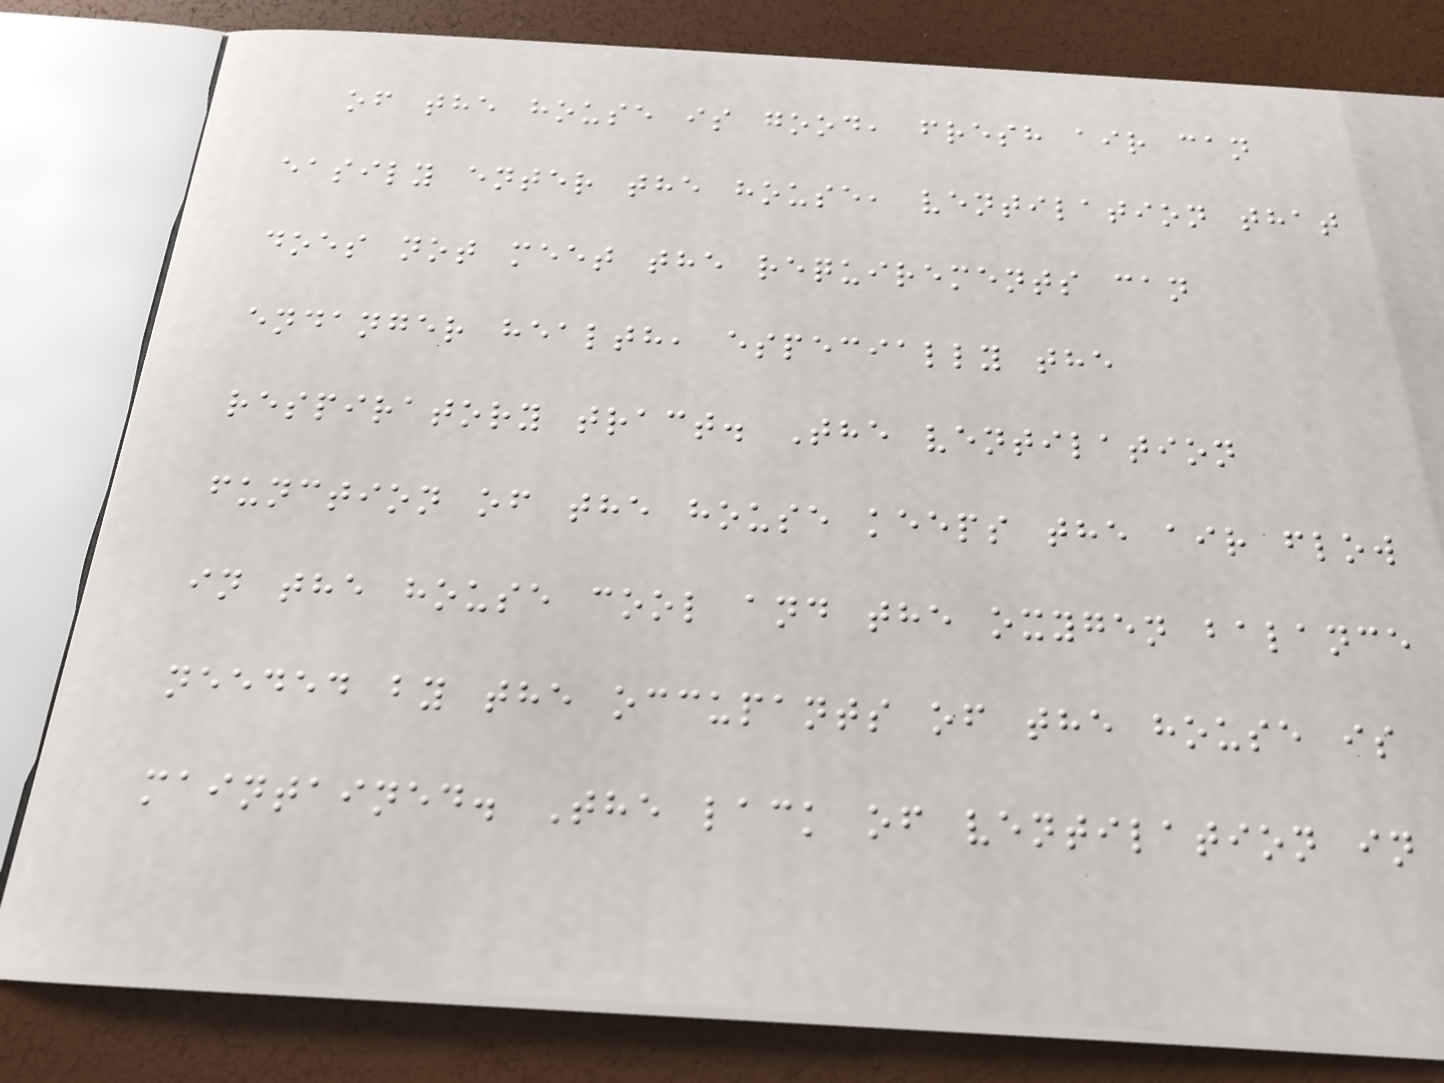of the house is good, fresh air can
easily enter the house, ventilation that
does not meet the requirements can
endanger health, especially the
respiratory tract. The ventilation
function of the house keeps the air flow
in the house cool and the oxygen balance
needed by the occupants of the house is
maintained. The lack of ventilation in
